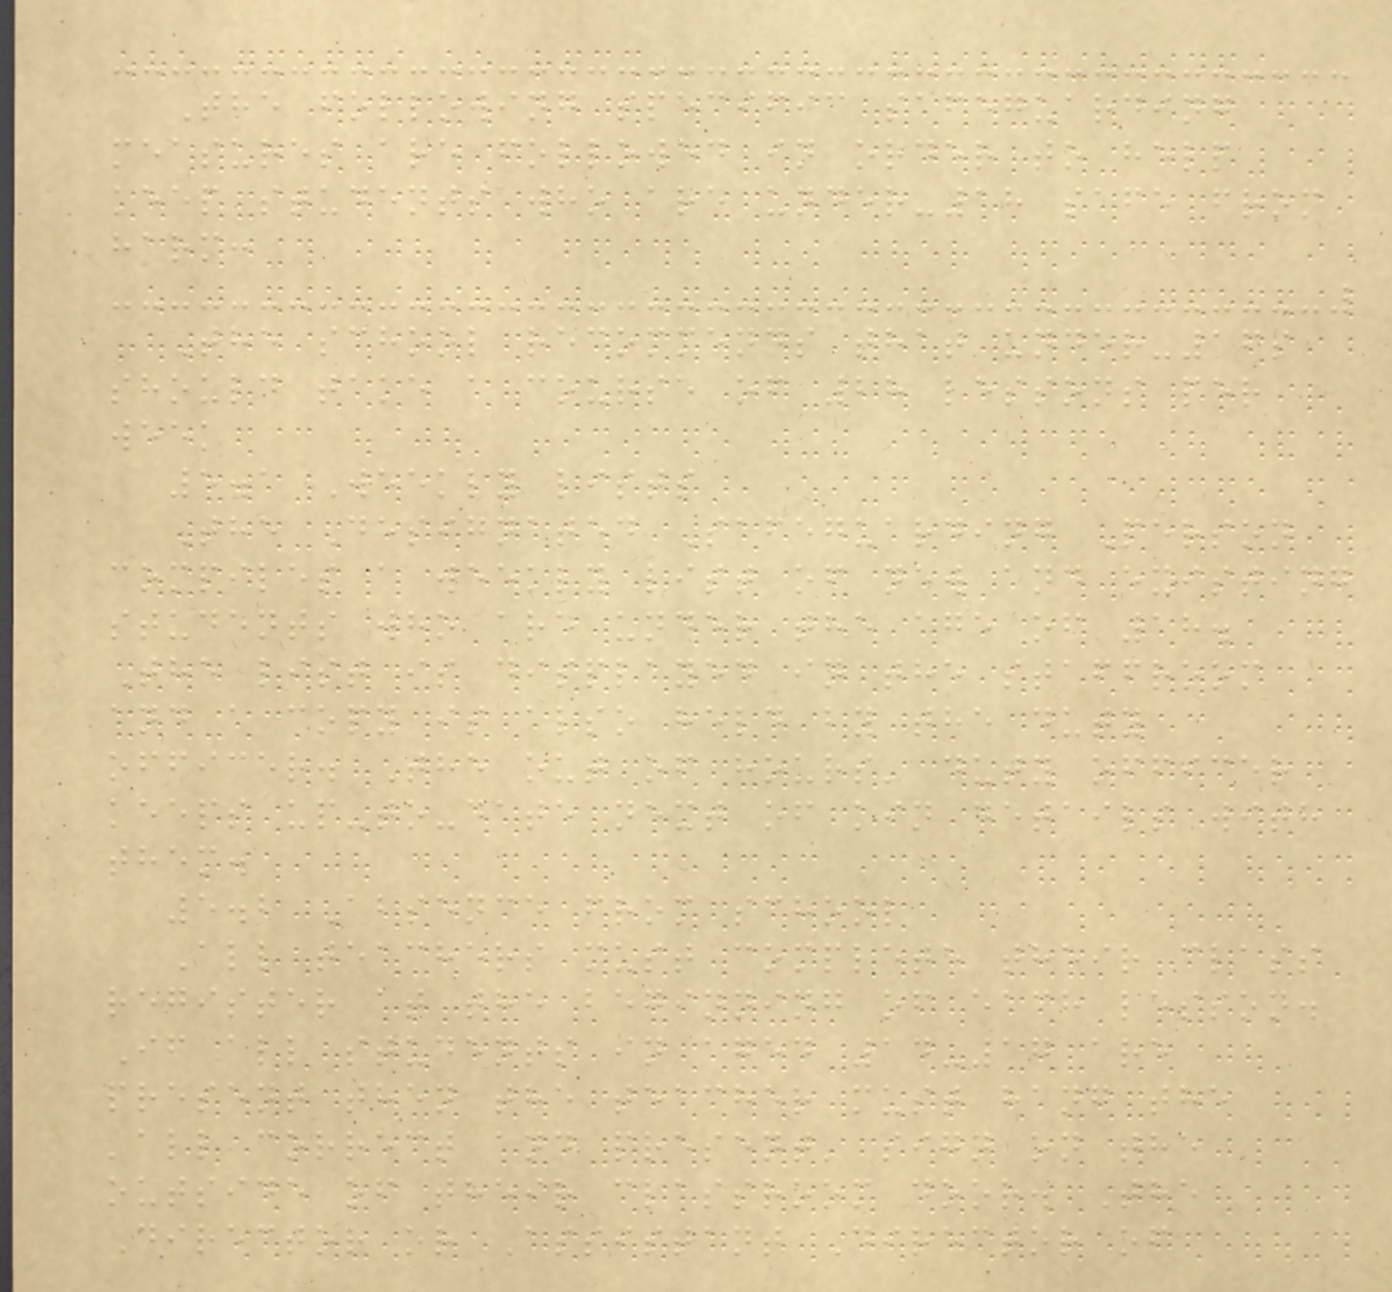The following specific safeguarding
measures are followed in order to help
keep students who are under-18 safe from
harm:
The school recommends that under-16s
should take a course of 28 lessons per
week
5.1 Weekly lists
The Designated Safeguarding Person
compiles a weekly list of new and existing
students who are under the age of 18.
The list is displayed in the staffroom
and a copy is also held by the duty
officer. The out of hours' duty officer
keeps up-to-date next of kin details with
them.
5.2 Absence from school
All teachers must complete their class
register at the beginning of each lesson.
If all students in aged 14-17 are
present then the teacher must hang the
'all correct and present' sign on the
outside of their classroom door. The
Director or Assistant Director of
